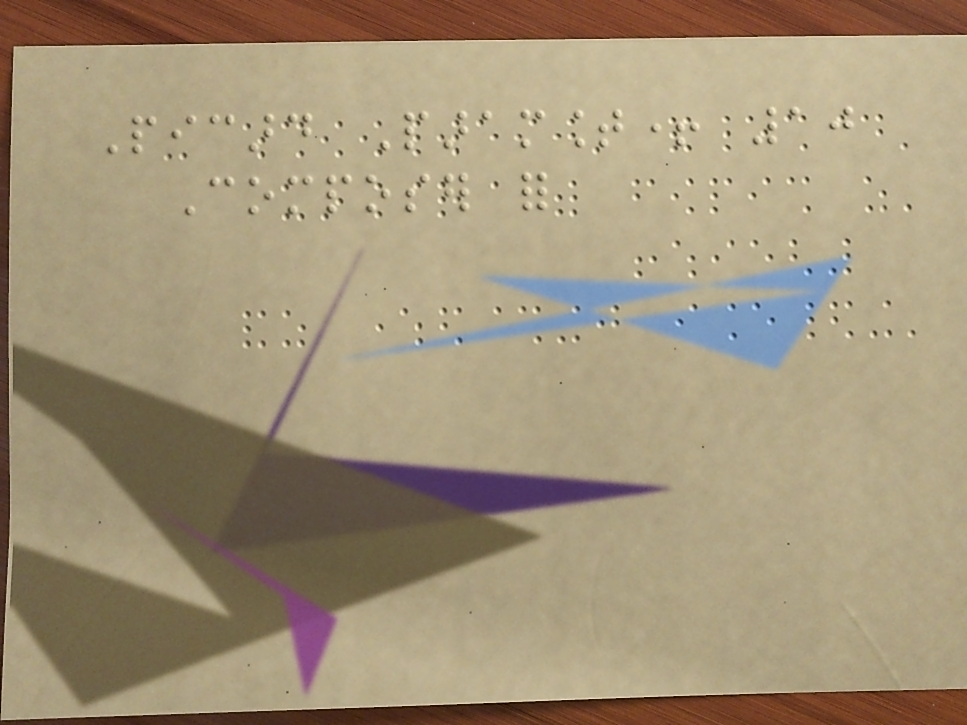Picard Paramount+ 10
Composer for
